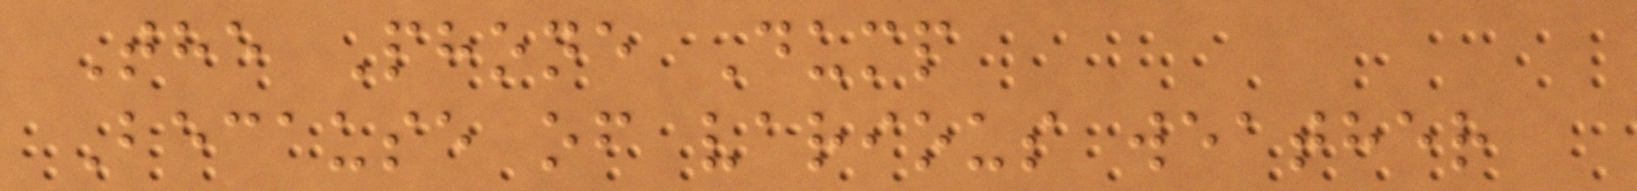The Phone Dump
Because of various weather
